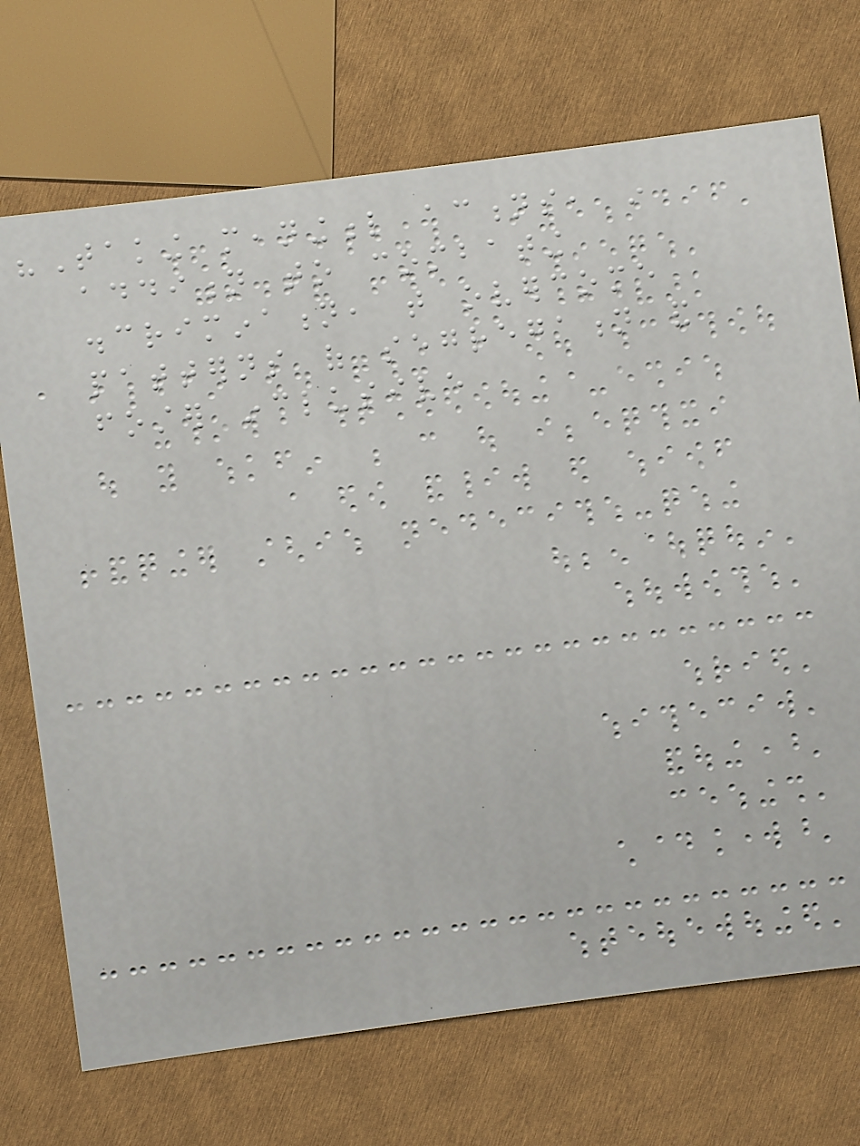"Taking meaningful actions, in
addition to combating
discrimination, that overcome
patterns of segregation and
foster inclusive
